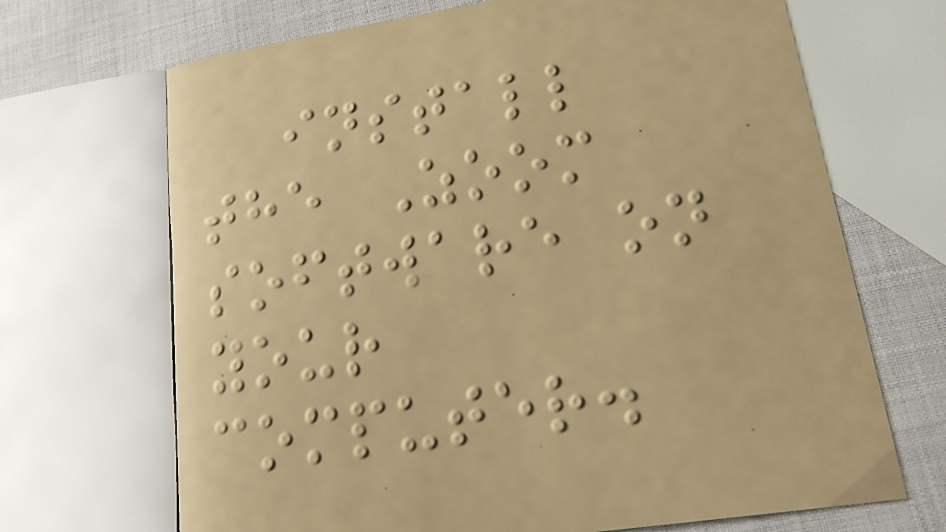install
the Zoom
software on
your
computer.
